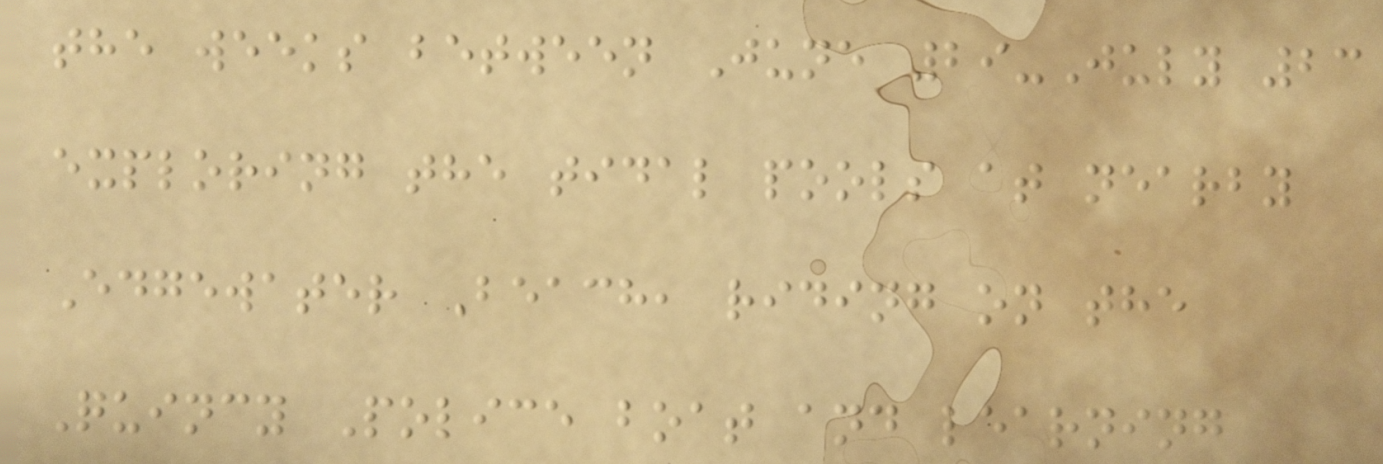the weeks between June 29-July 23
exploring the tidal pools at nearby
Edgewater Beach, riding on the
Quincy Police boat and learning
